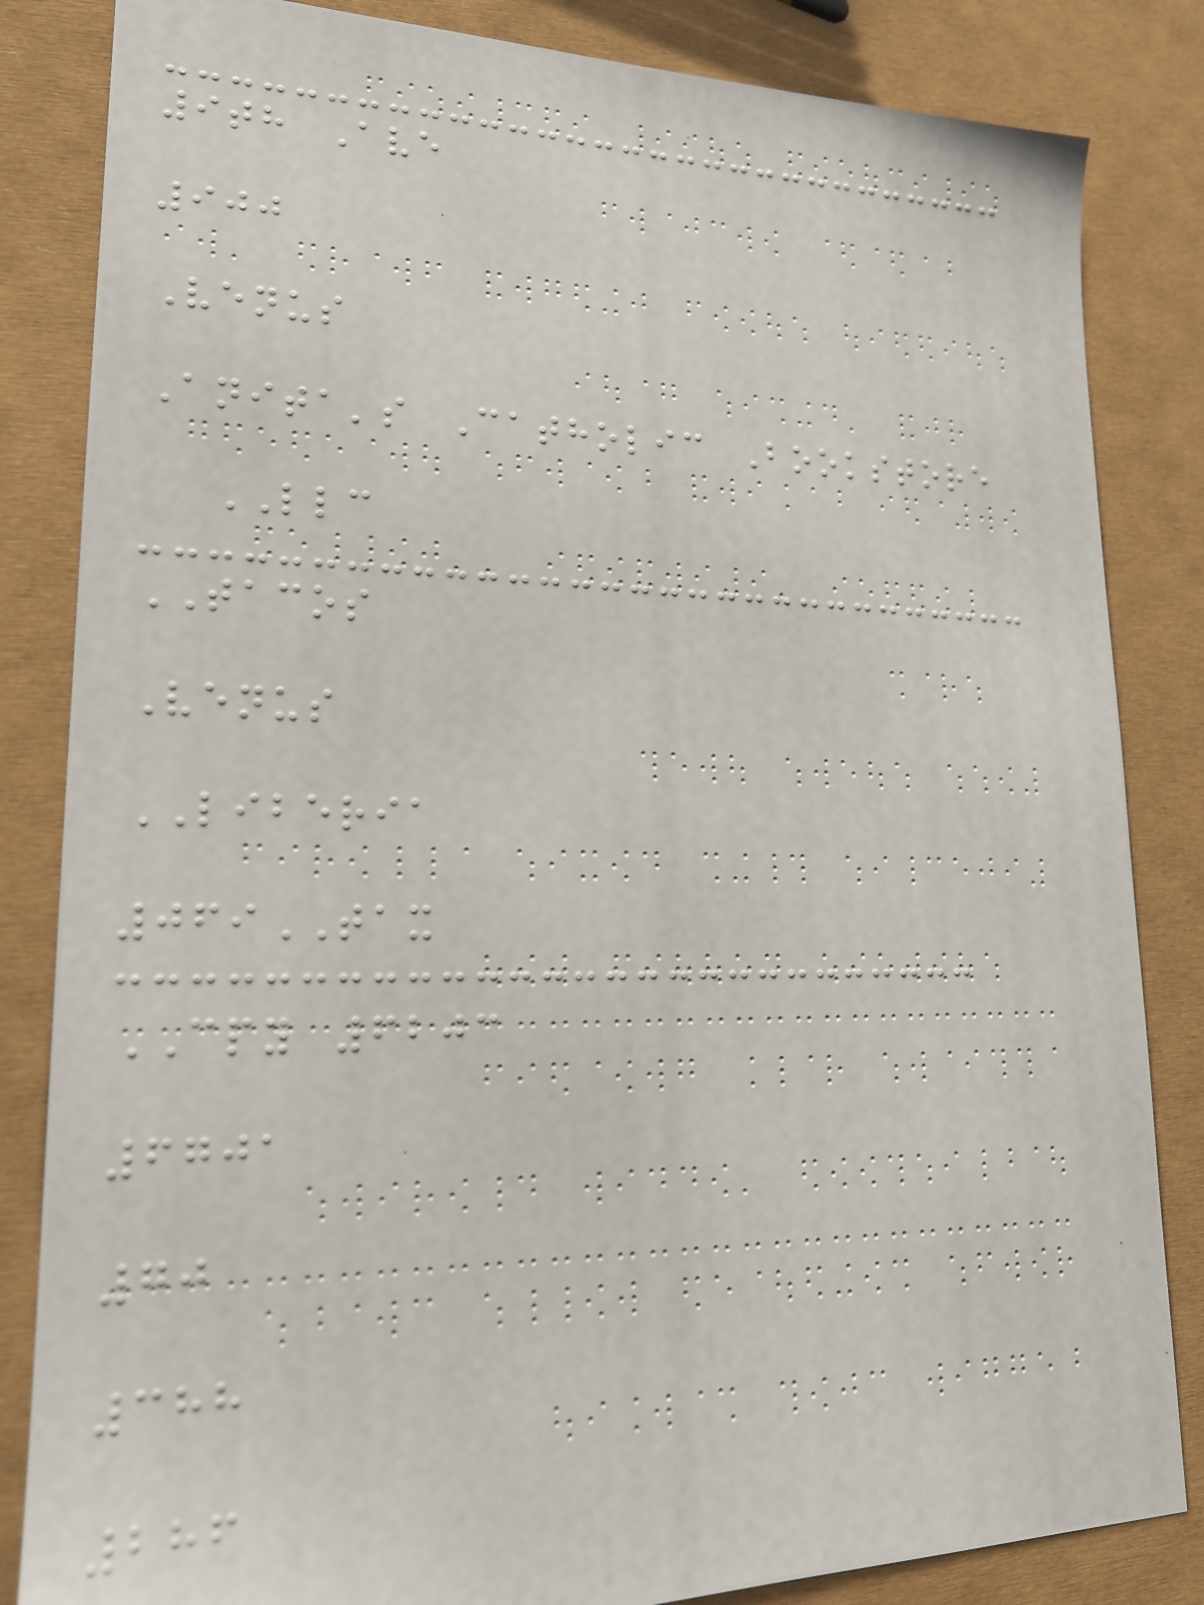9th Ave
900
Venus
Anita's Catholic Bookstore
LLC
TACOS
Venus
LIBERIA
069TAX
CPY 6203
6701
70
388
286
